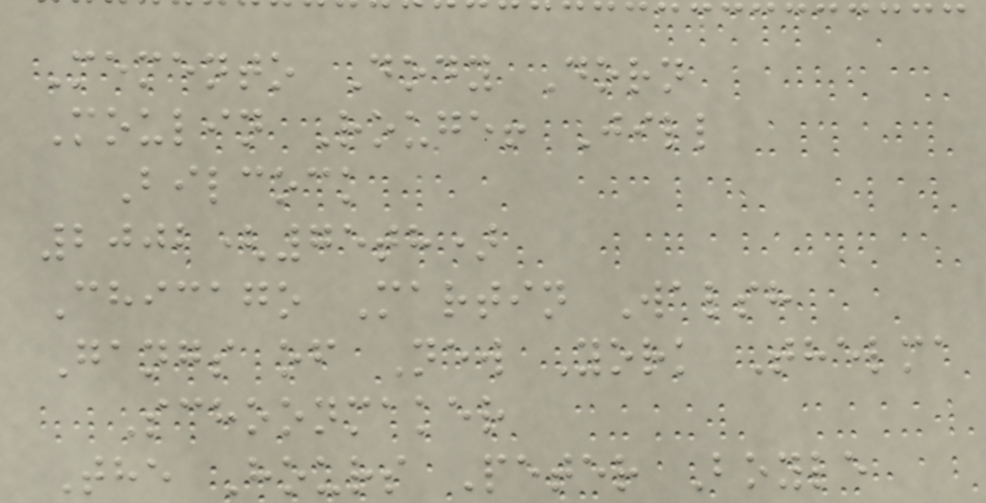Memento Dody Dorn
Moulin Rouge! Jill
Bilcock
2002(75th)
Chicago Martin Walsh
Gangs of New York Thelma
Schoonmaker
The Hours Peter Boyle
